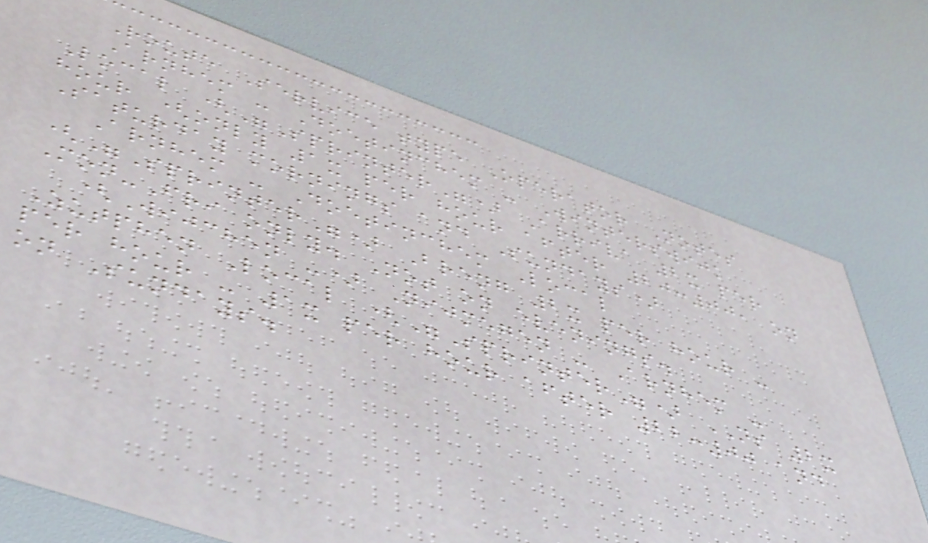Route Service type Operator Notes
Arnhem - Doetinchem - Winterswijk
Local ("Sprinter") Arriva 2x per
hour (only 1x per hour after 20:00, on
Saturday mornings and Sundays)
Arnhem - Doetinchem Local
("Sprinter") Breng 2x per hour -
Mon-Fri only. Not on evenings.
(Wijchen -) Nijmegen - Arnhem -
Zutphen Local ("Sprinter") NS 2x
per hour - 1x per hour after 22:00 and
on Sundays.
